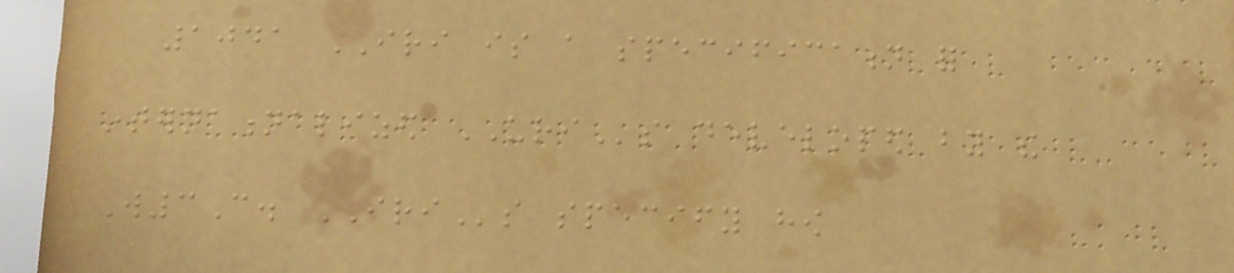1041 IRI is a specification for
internationalized URIs developed by the
W3C. IRIs specify how
